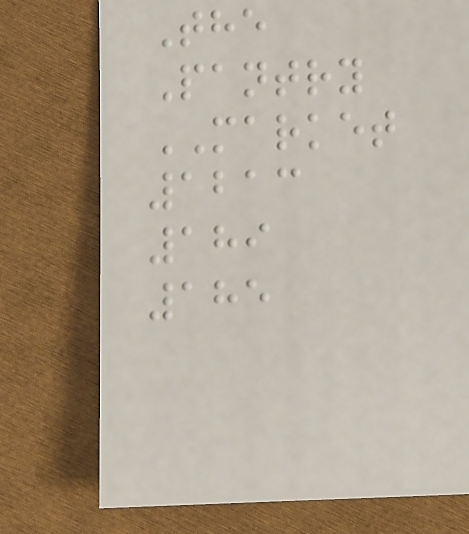The
Pantry
MARKET
1213
189
185
